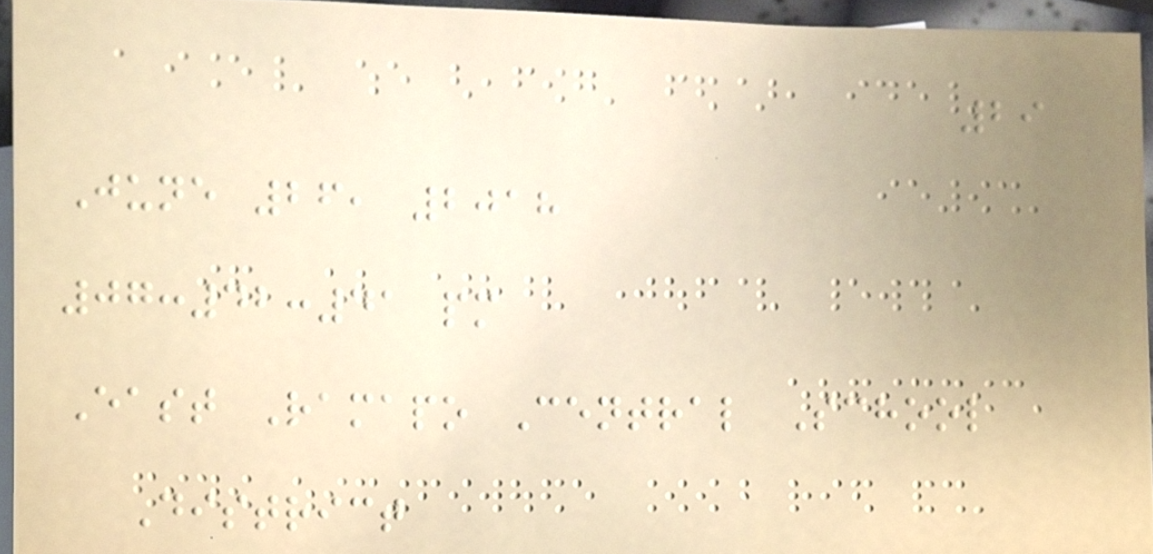29
June 26, 2018
07:42:41 pm
East Ramapo Central School
District
